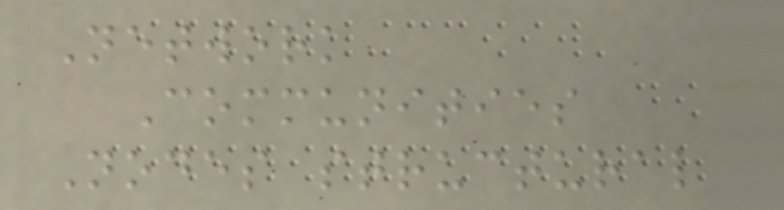Network
Communities
Nodes structural
